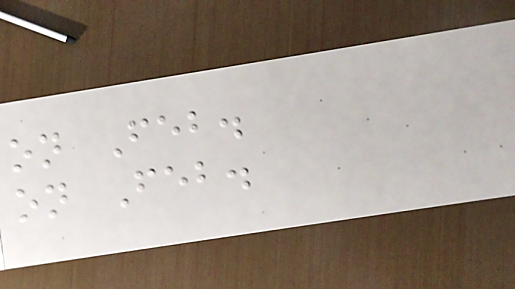on Feb.
on Feb.
